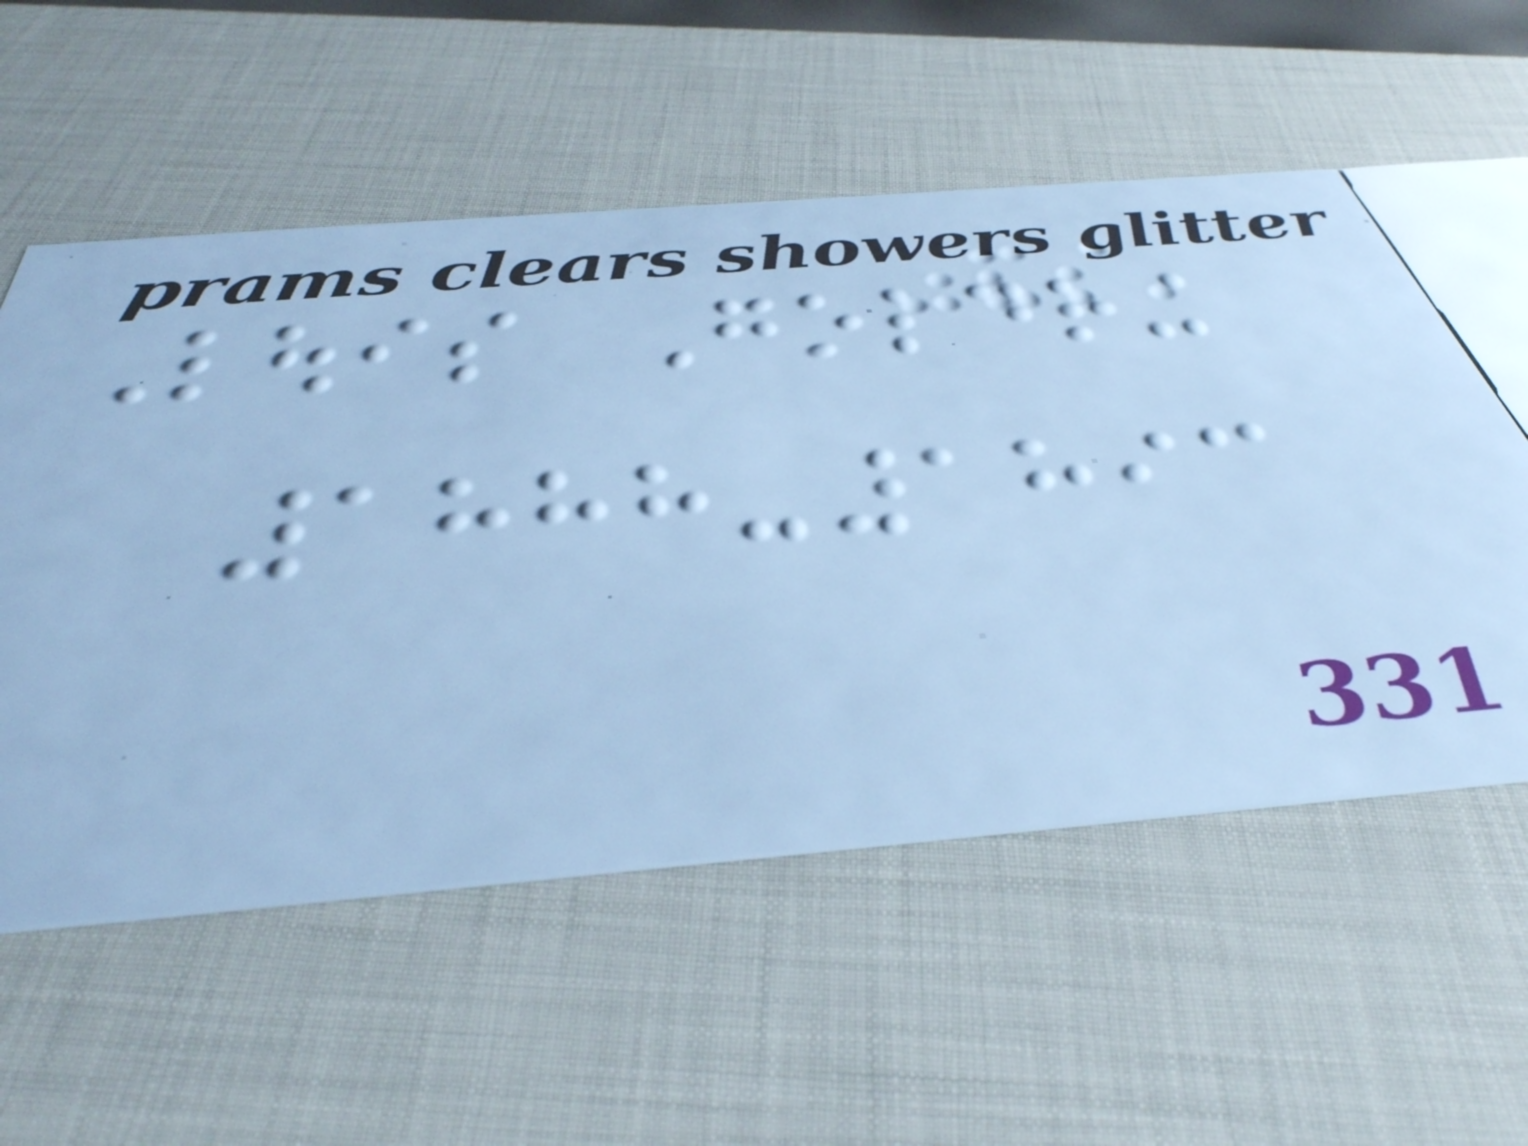Louis Goldring
1888-1893
